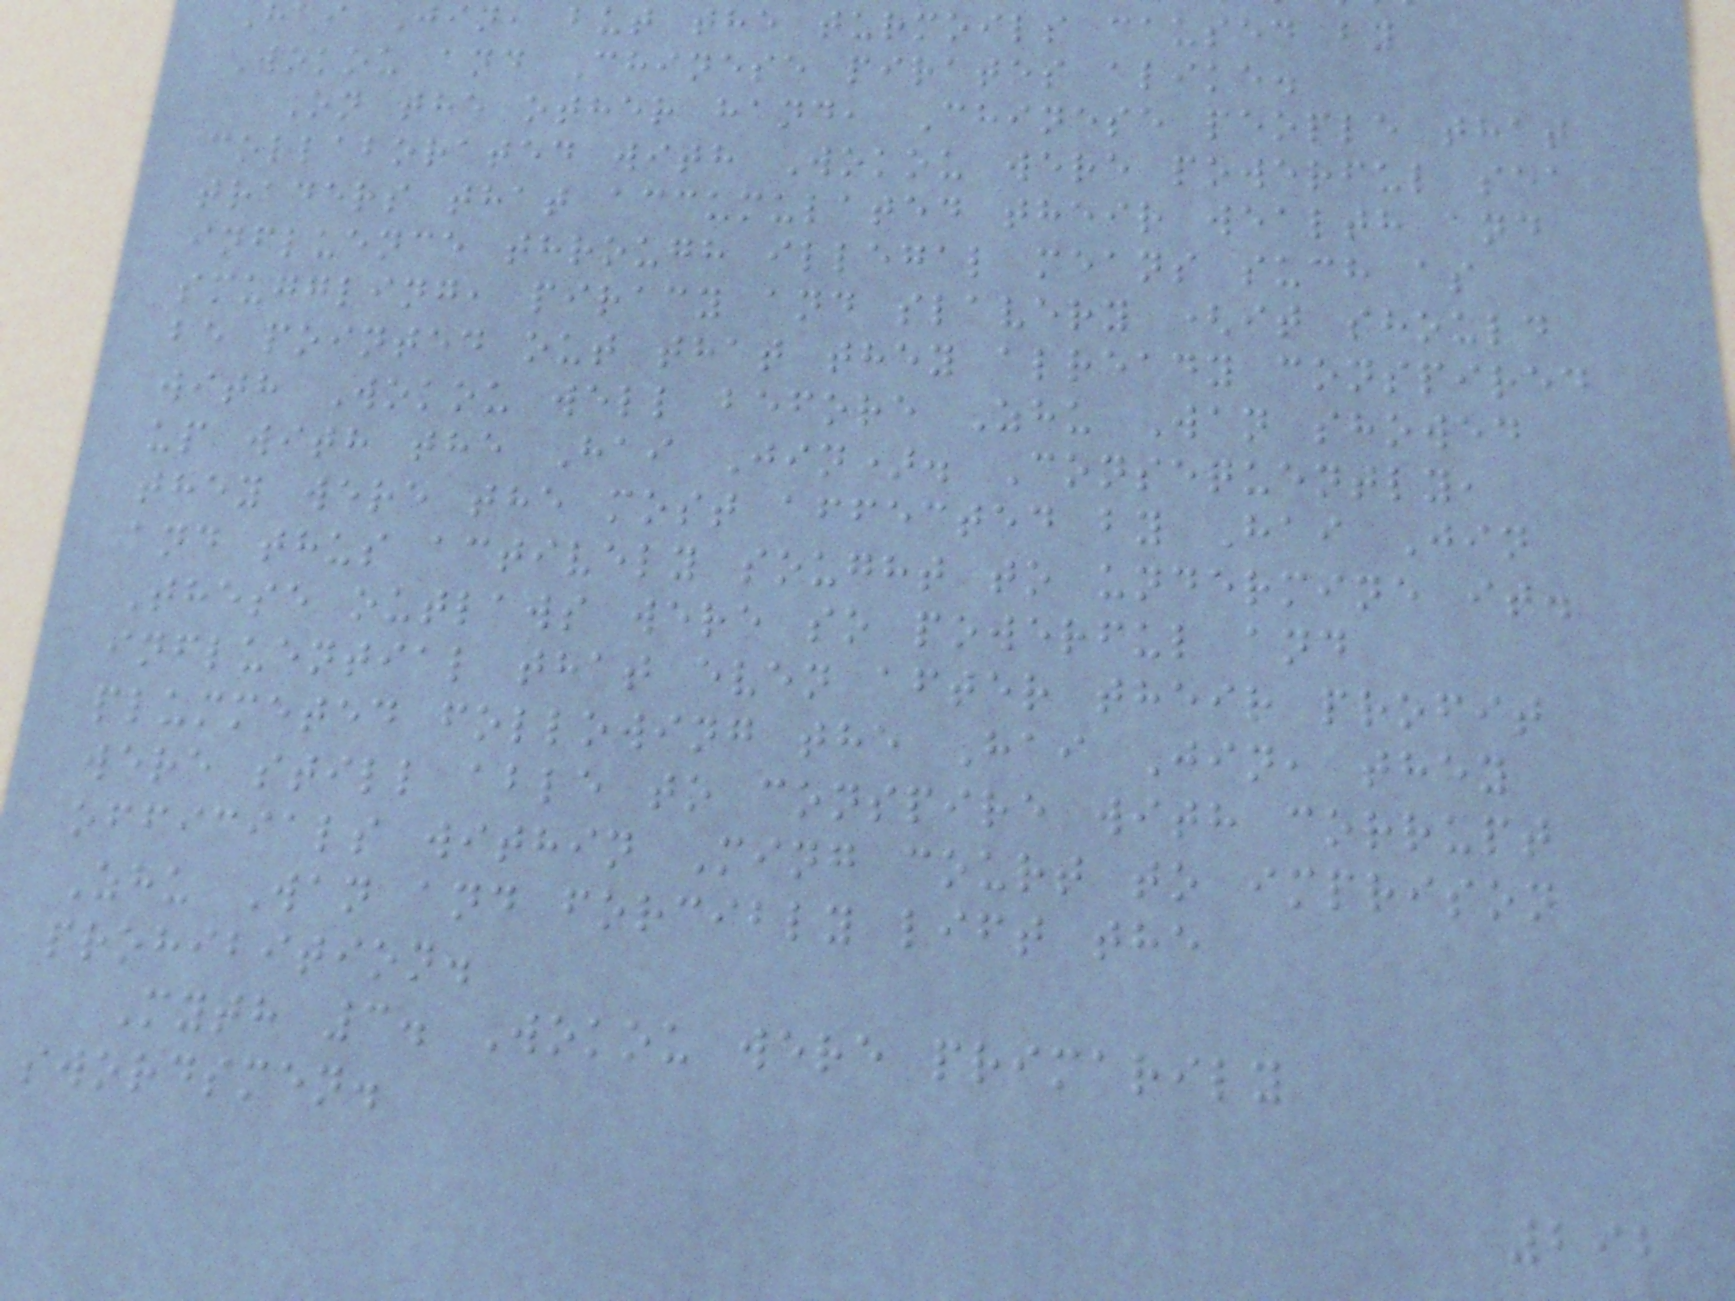Hai Jin, but the turmoils caused by
Wokou and Chinese pirates alike.
On the other hand, Chinese people that
collaborated with Wokou were powerful sea
traders that accumulated their wealth and
influence through illegal means such as
smuggling, piracy and slavery (it should
be pointed out that they already conspired
with Wokou well before Zhu Wan showed
up with the Hai Jin). Consequently,
they were the most affected by Hai Jin
and thus actively sought to undermine it.
These outlaws were so powerful and
influential that even after their profit
plummeted following the Hai Jin, they
were still able to conspire with corrupt
officials within Ming court to imprison
Zhu Wan and forcibly lift the
prohibition.
Myth 3. Wokou were primarily
swordsmen.
292
